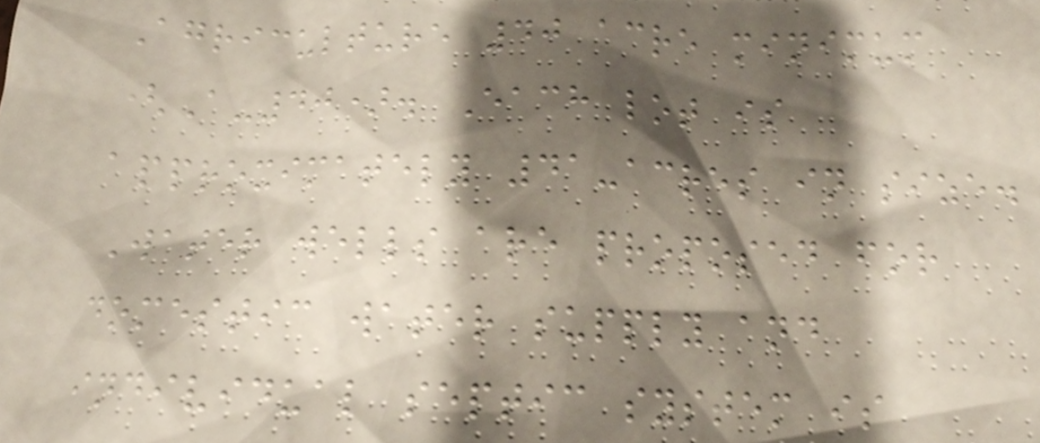Agriculture 40 acre minimum
(A-40). Each lot is
approximately 41-acres in size.
Water wells are proposed for
domestic water supply and
individual septic system is
